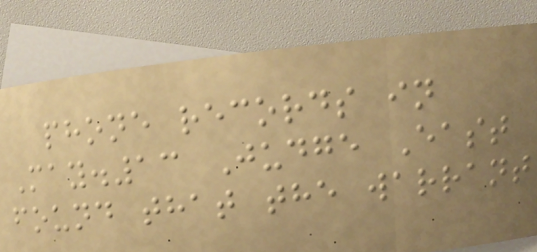phone records in
May.13 Judge East
found that the warrant
